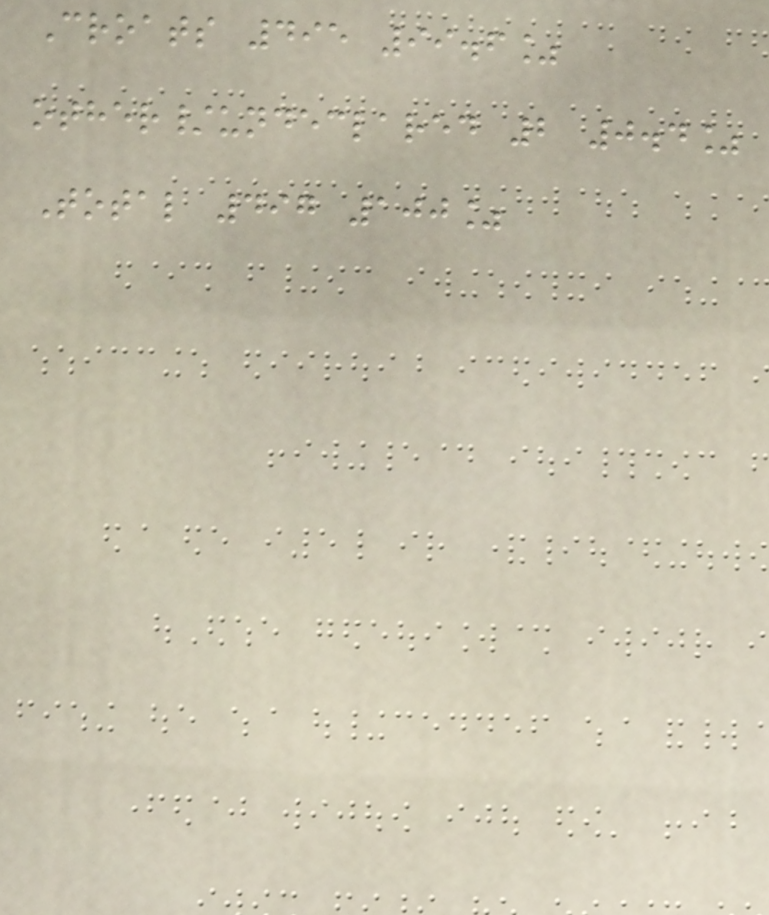Croats 495 99.6%
other/undeclared 2 0.4%
Total 497 100%
